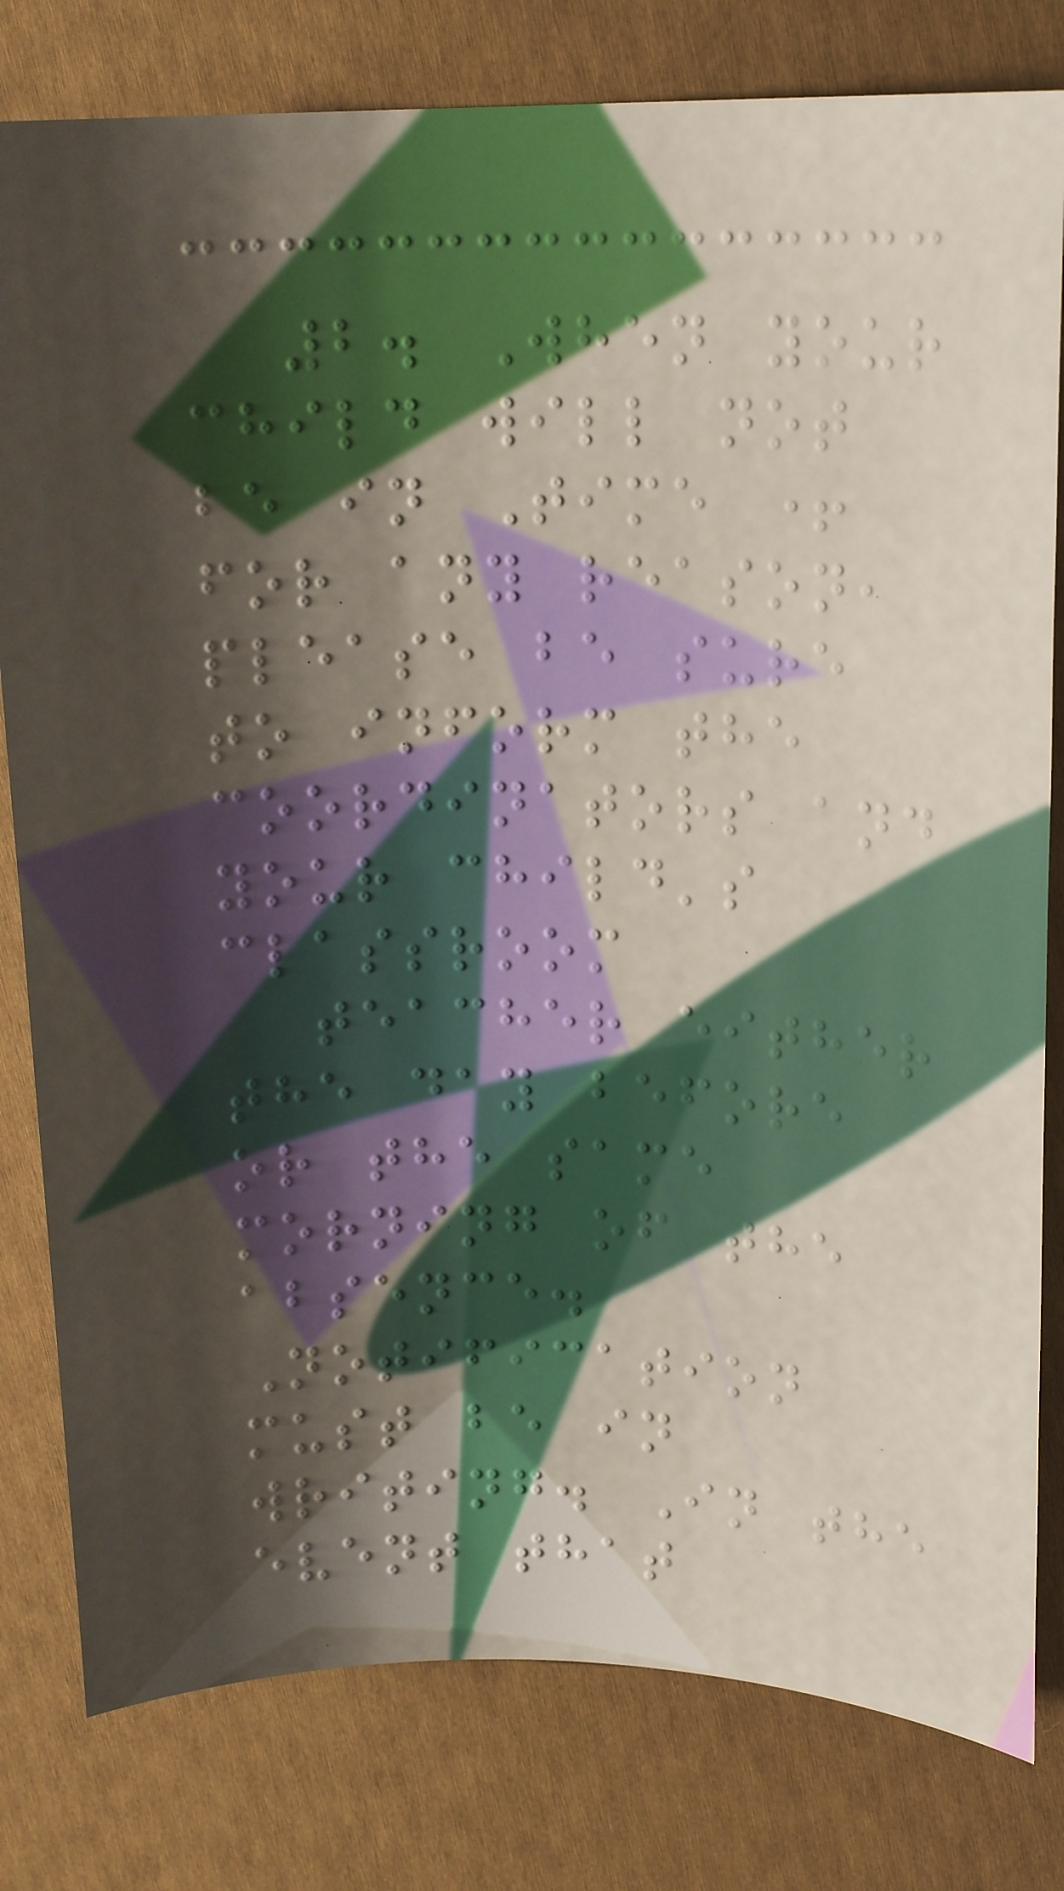2. When your
child will not
be in Time +
for any reason,
please be sure
to inform the
coordinators and
your child's
classroom
teacher either
the day before
or the same
morning of the
absence.
Notification
must be in
writing. In the
event that
